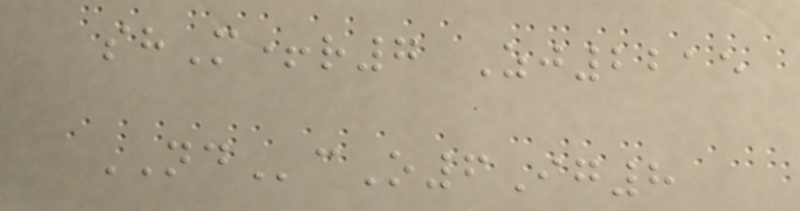shM+r7 Zj2215
NDcO6Ig8
